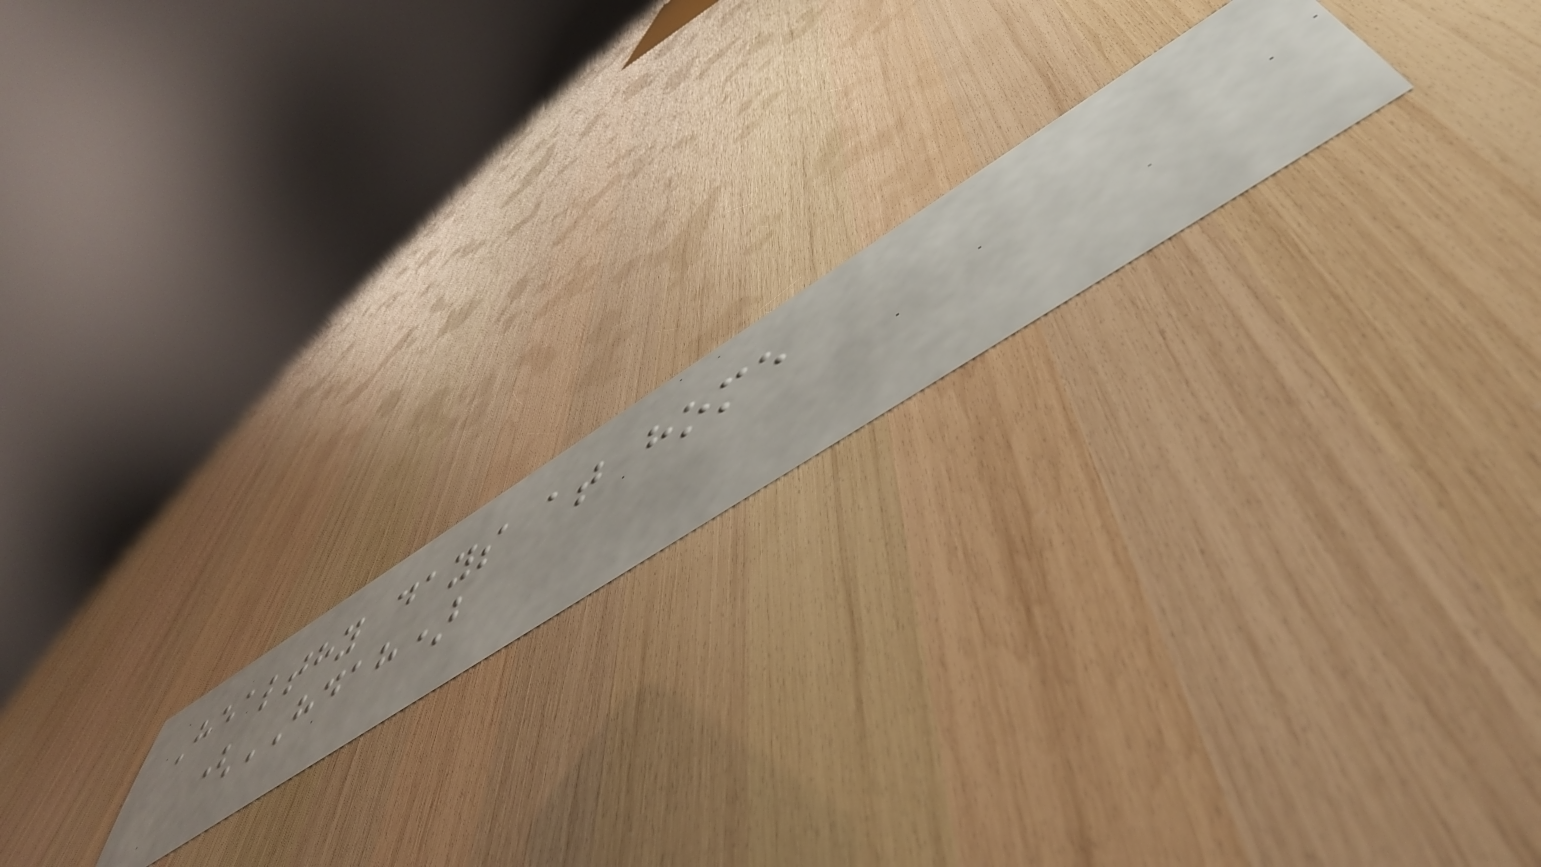Healthy days at home
(HDAH)
